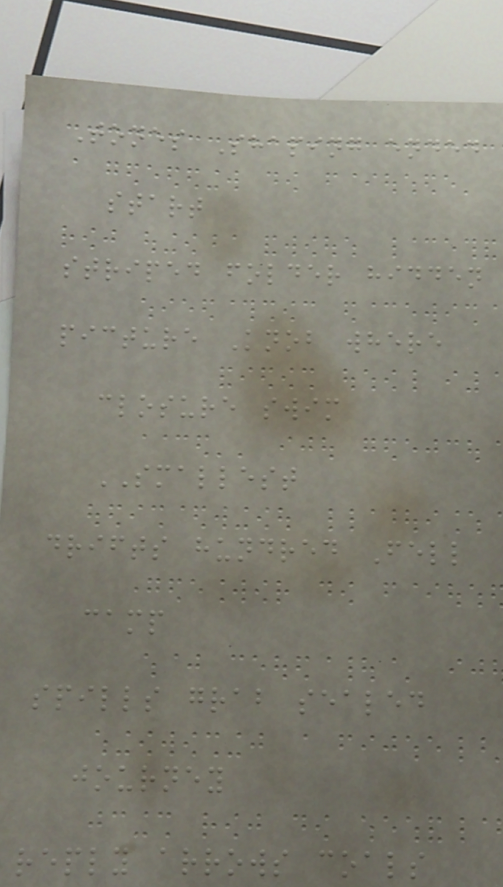Tones Shaping ended
start
striped folder hidden
picture Knob where
closure swim
SMALLEST
drifts hundred Fell
camp
spills grab sealed
journey
reply arrows coals
